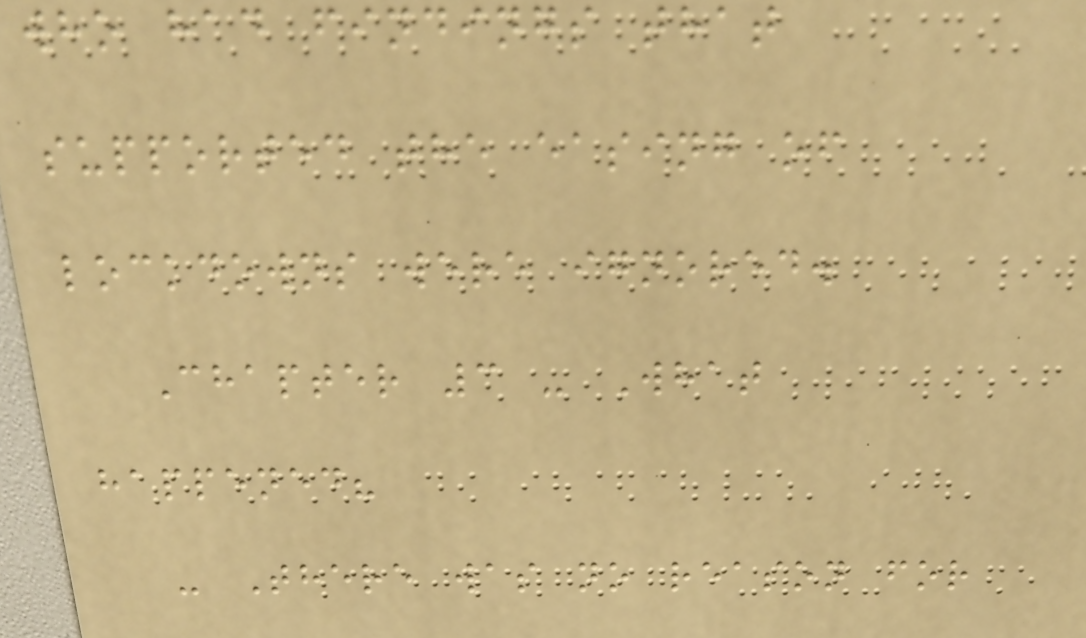who had findings that
supported the easing of
lockdowns were ignored.
Chapter 3 - What
happened?
- There was no reason for
